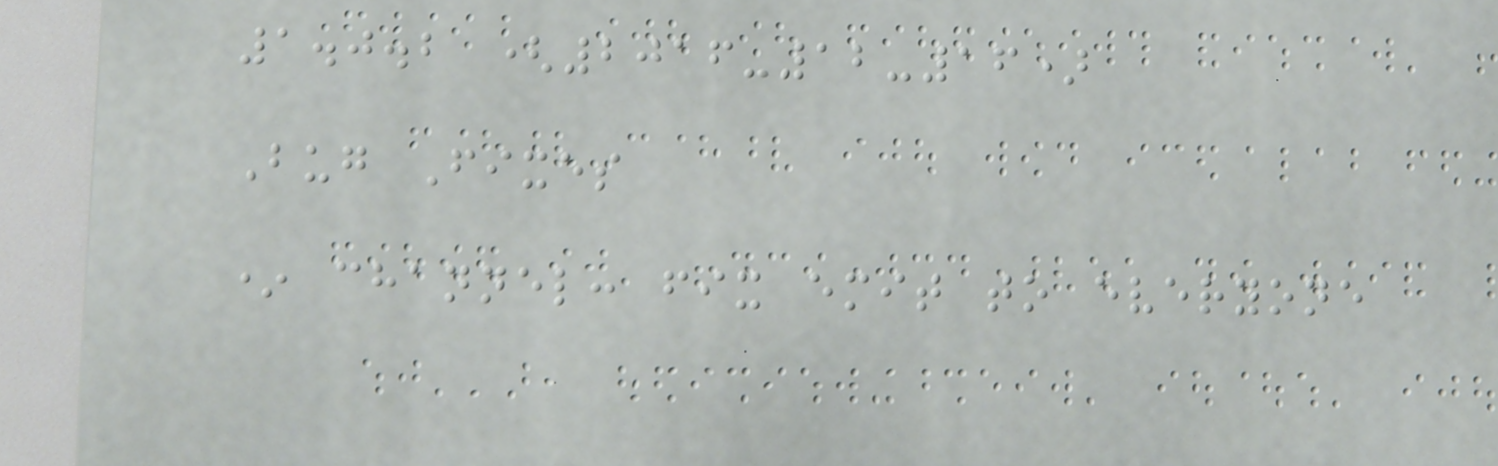1.0.2 (2016-12-16)
Bug Fixes
* channel: fix emit to everyone
